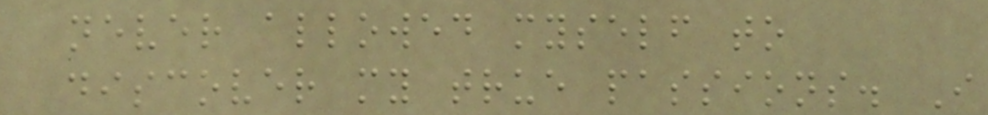never allowed myself to
discover my true passions. I
